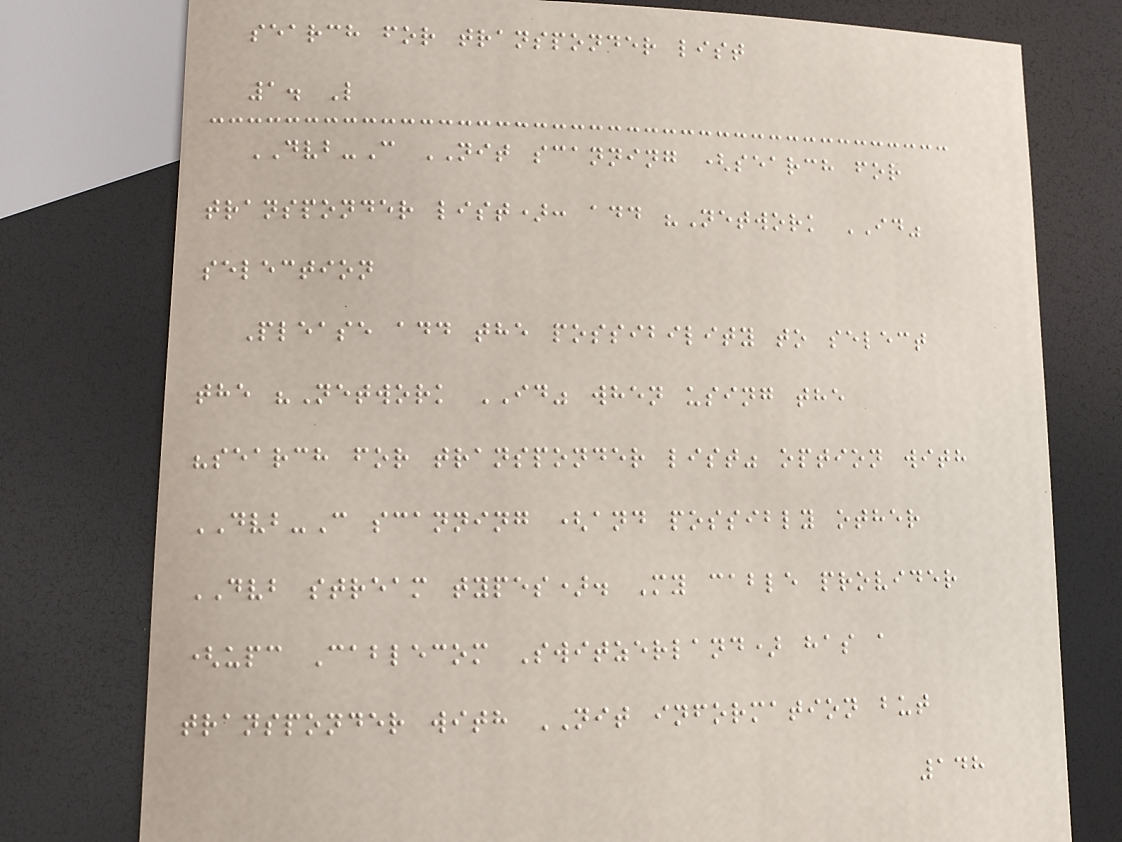search for transponder list
1. L
DVB-C NIT scanning (search for
transponder list): add "Network ID"
selection
Please add the possibility to select
the "Network ID" when using the
"search for transponder list" option with
DVB-C scanning (and possibly other
DVB stream types). My cable provider
(upc Cablecom Switzerland) has a
transponder with NIT information but
148
